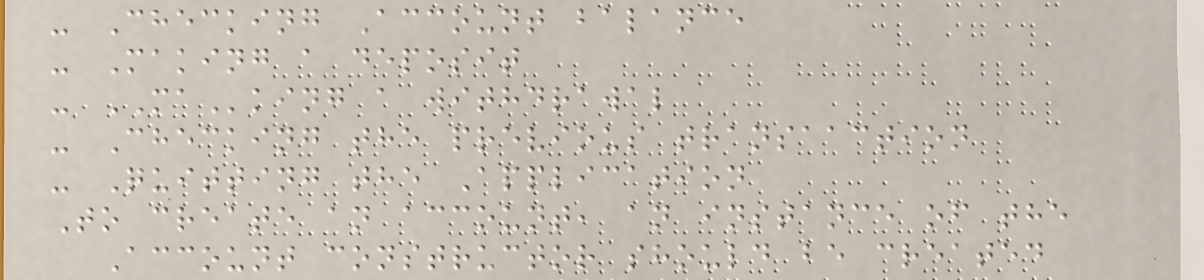- Checking Account balance
- Making a deposit
- MAking a withdrawal
- Checking the previous transaaction
- Quitting the Application
To create an account, an instance of the
Account constructor should be created
